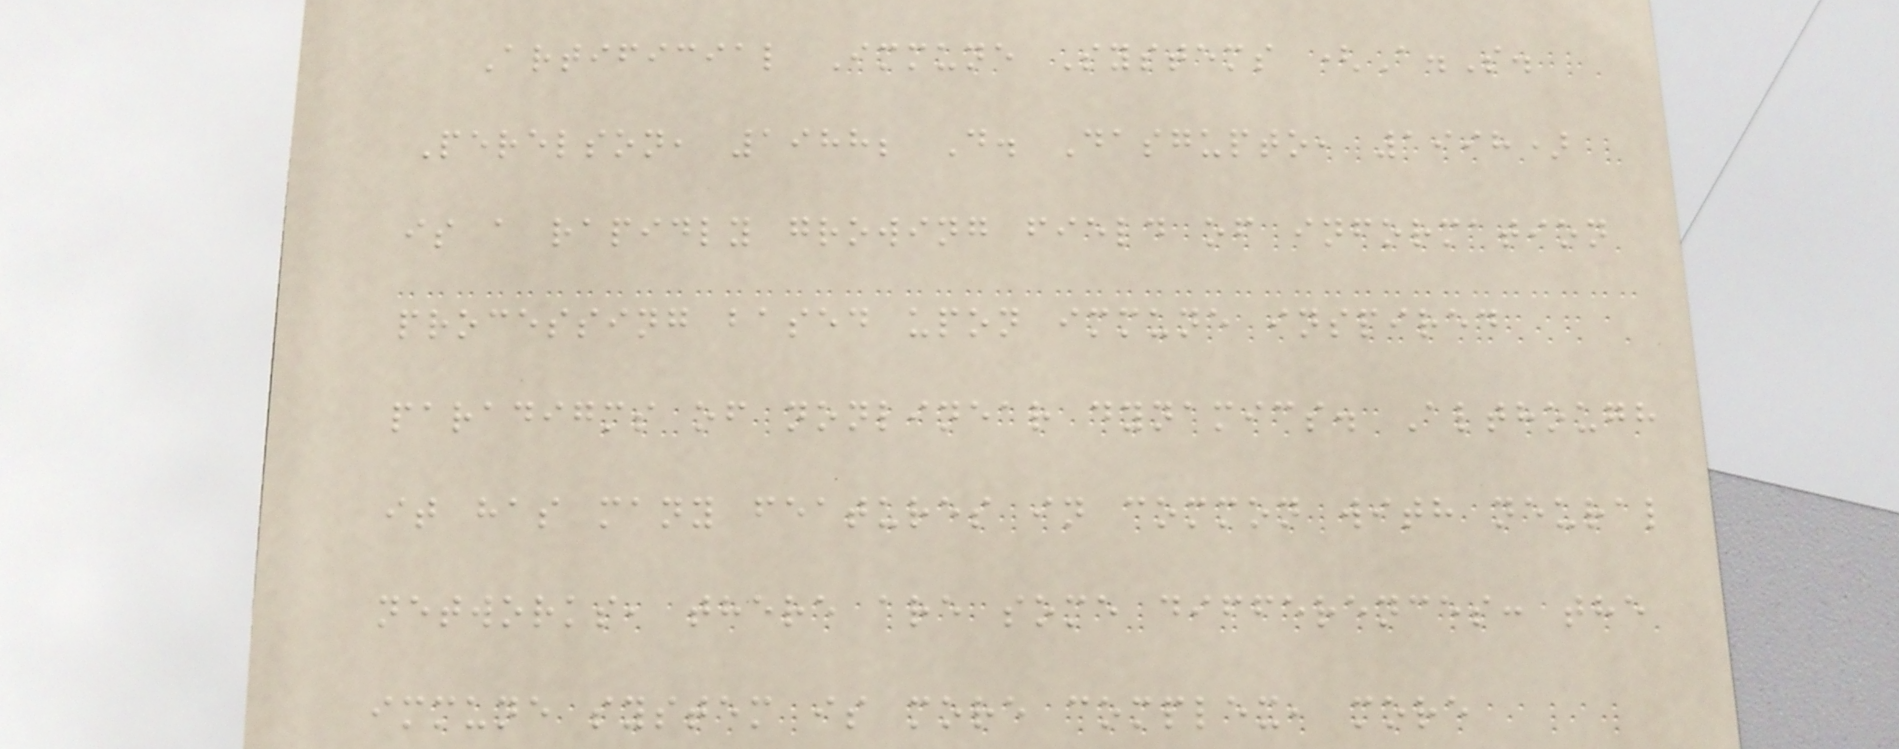Artificial Immune Systems (A.S.
Perelson, 1988; D. Dasgupto, 1998)
is a rapidly growing field of information
processing based upon immune inspired
paradigms of nonlinear dynamics. Although
it has many features in common with neural
networks, there are some differences: the
immune system is more complex, more
